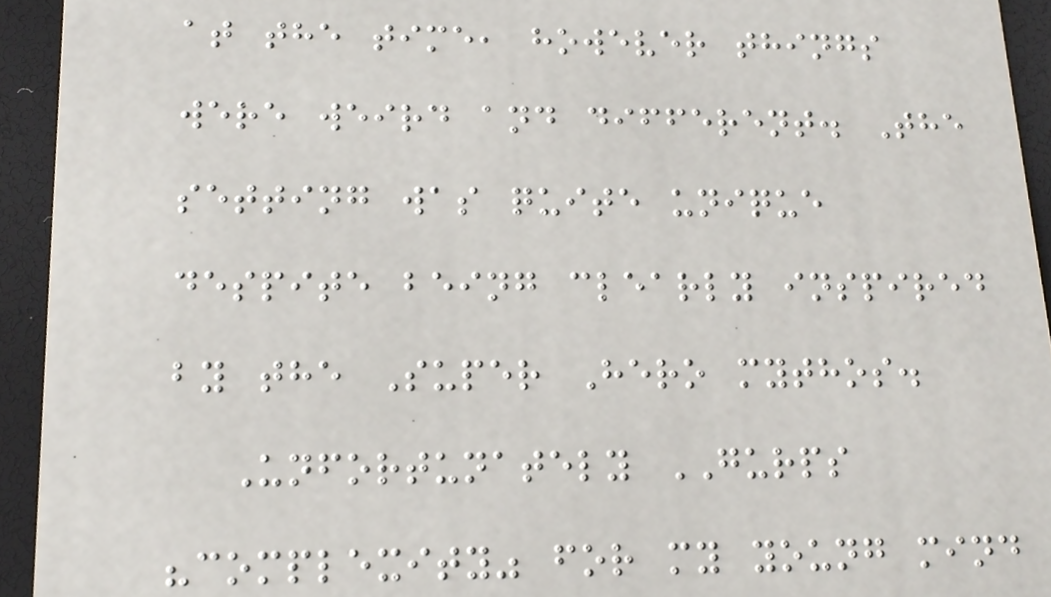at the time, however things
were weird and different. The
setting was quite unique
despite being clearly inspired
by the Super Hero mythos.
Unfortunately GURPS
"complexity" for my young mind
